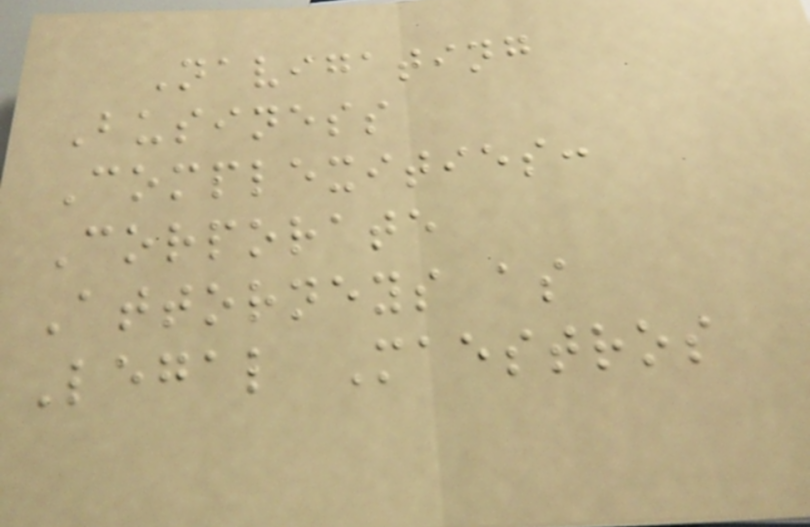Navigating
Business
Complexities:
Corporate
Attorneys as
Legal Maestros
